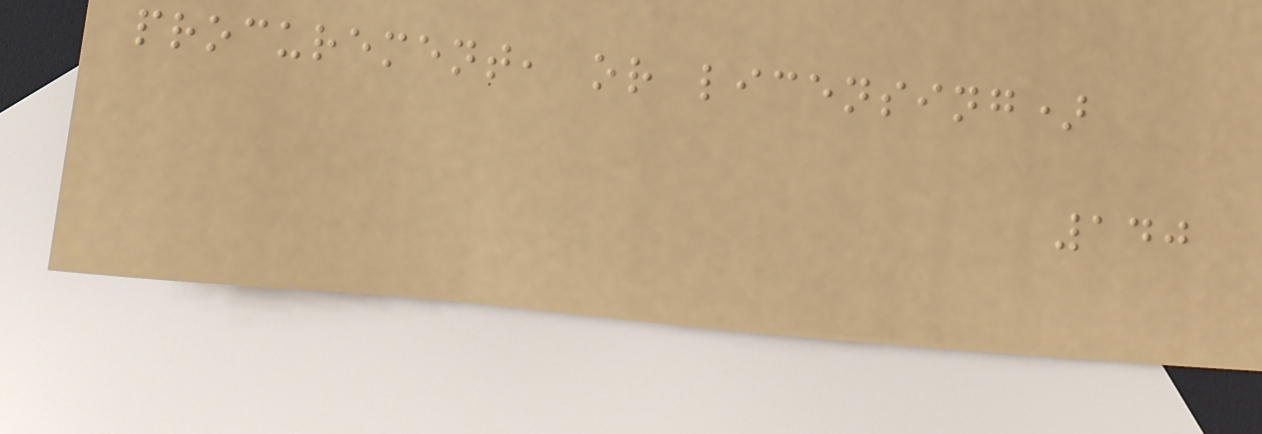procurement, or licensing)
140
